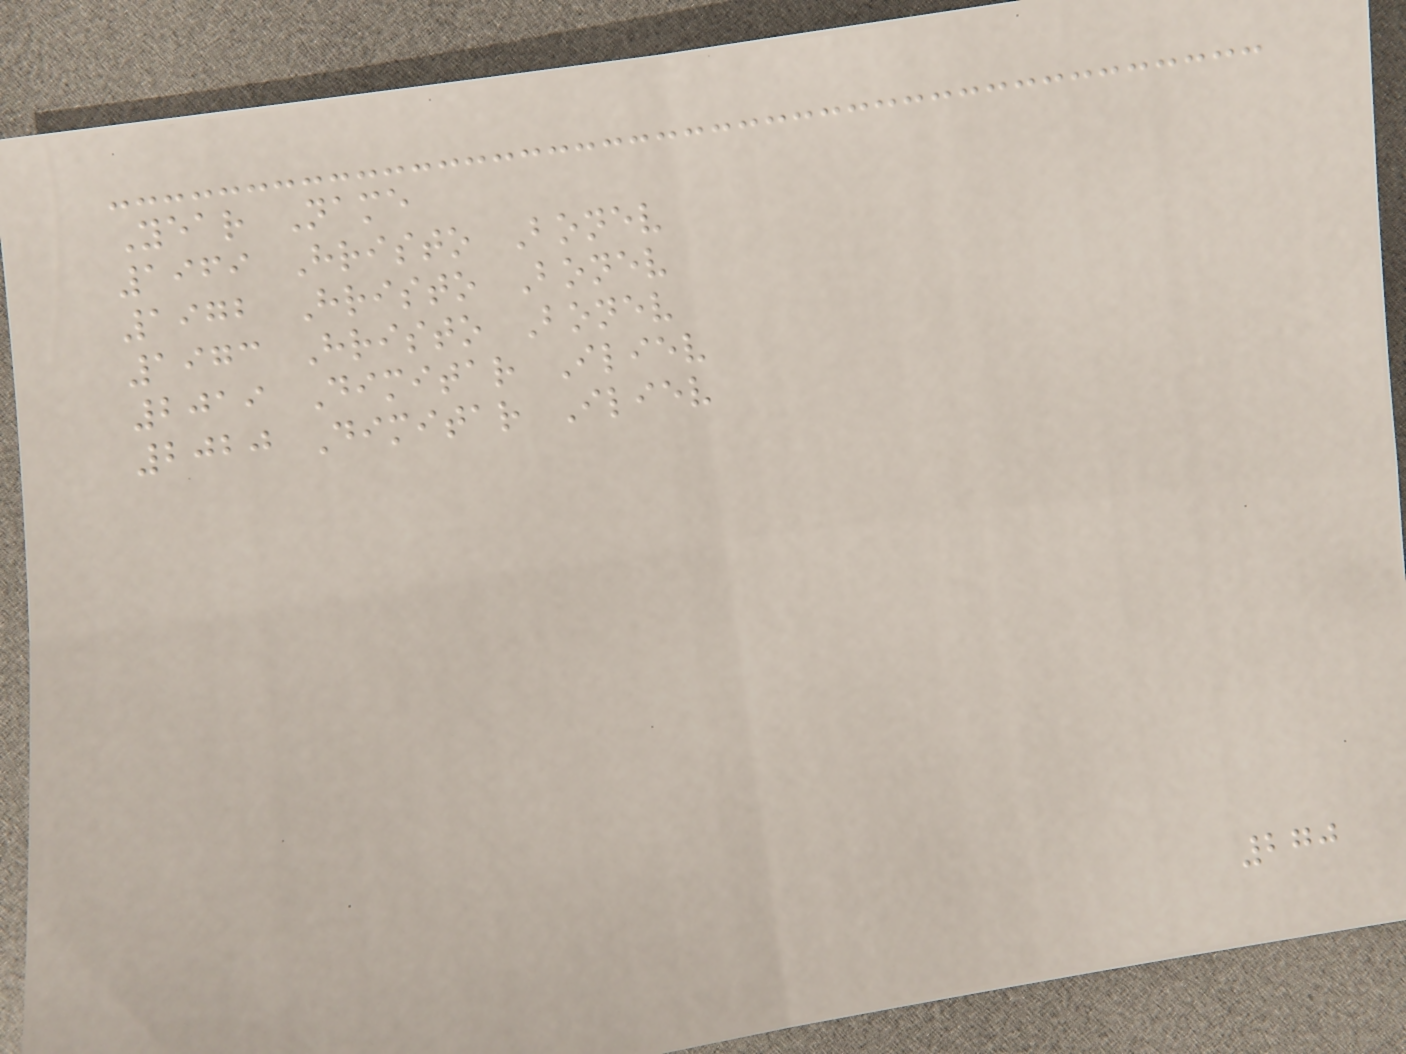Year Name
1969 Hristo Bonev
1972 Hristo Bonev
1973 Hristo Bonev
2019 Dimitar Iliev
2020 Dimitar Iliev
270
